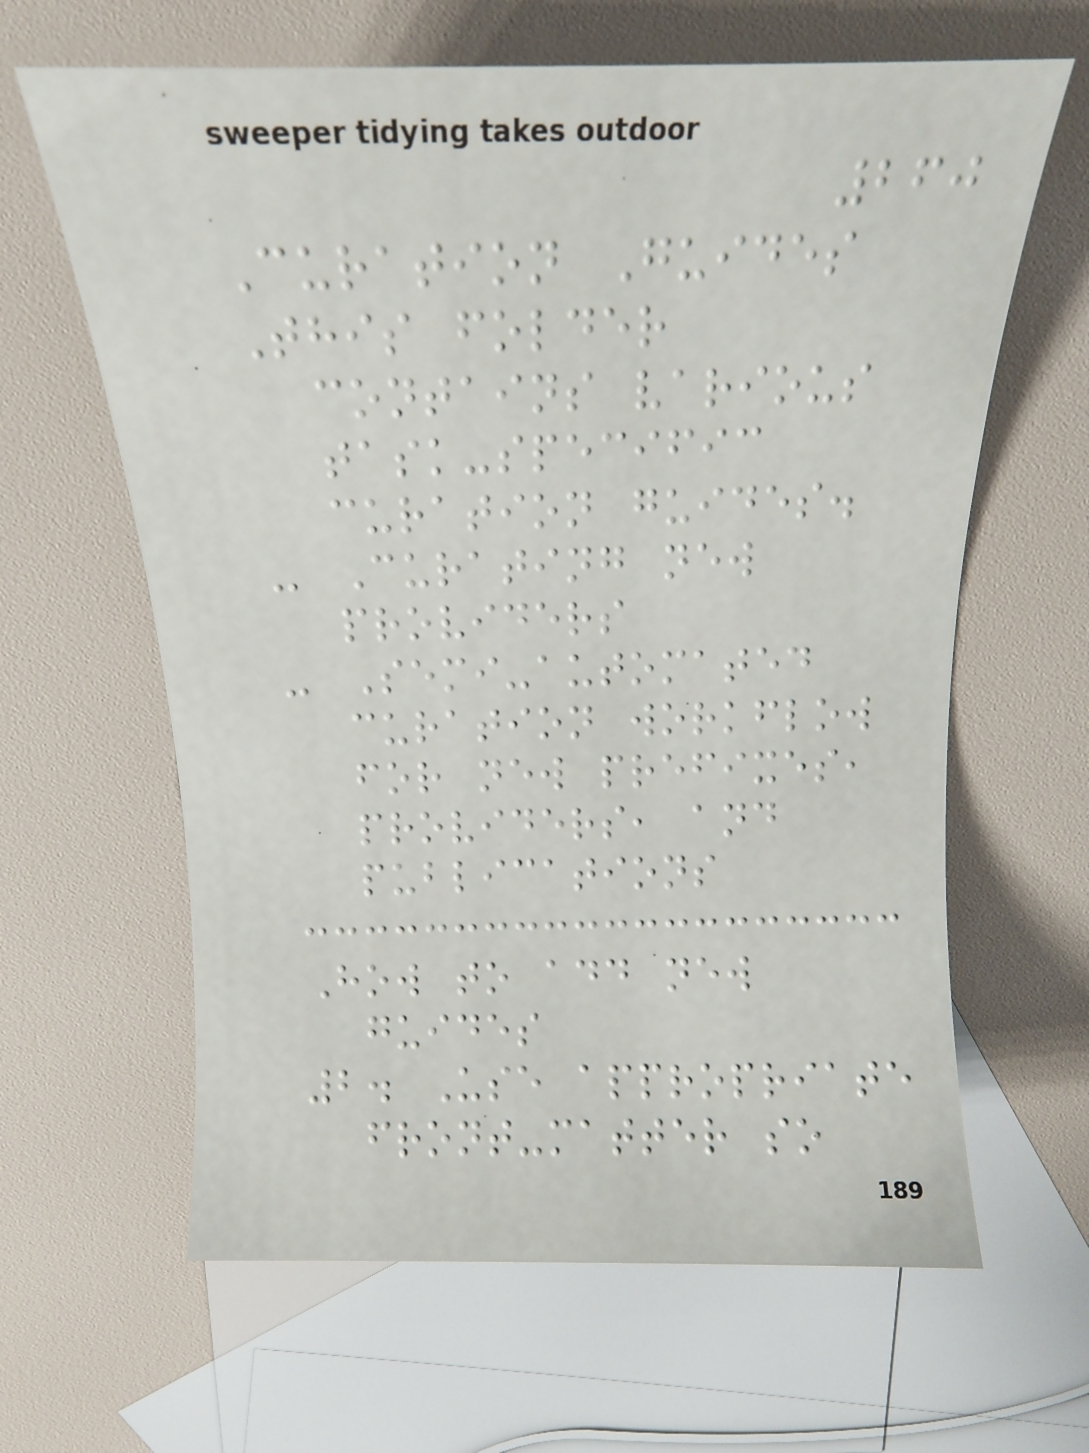260
Curation Guides
This folder
contains various
task-specific
curation guides.
- Curating new
providers
- Semi-automated
curation workflow
for new prefixes,
providers, and
publications
How to add new
guides
2. Use appropriate
front-matter so
